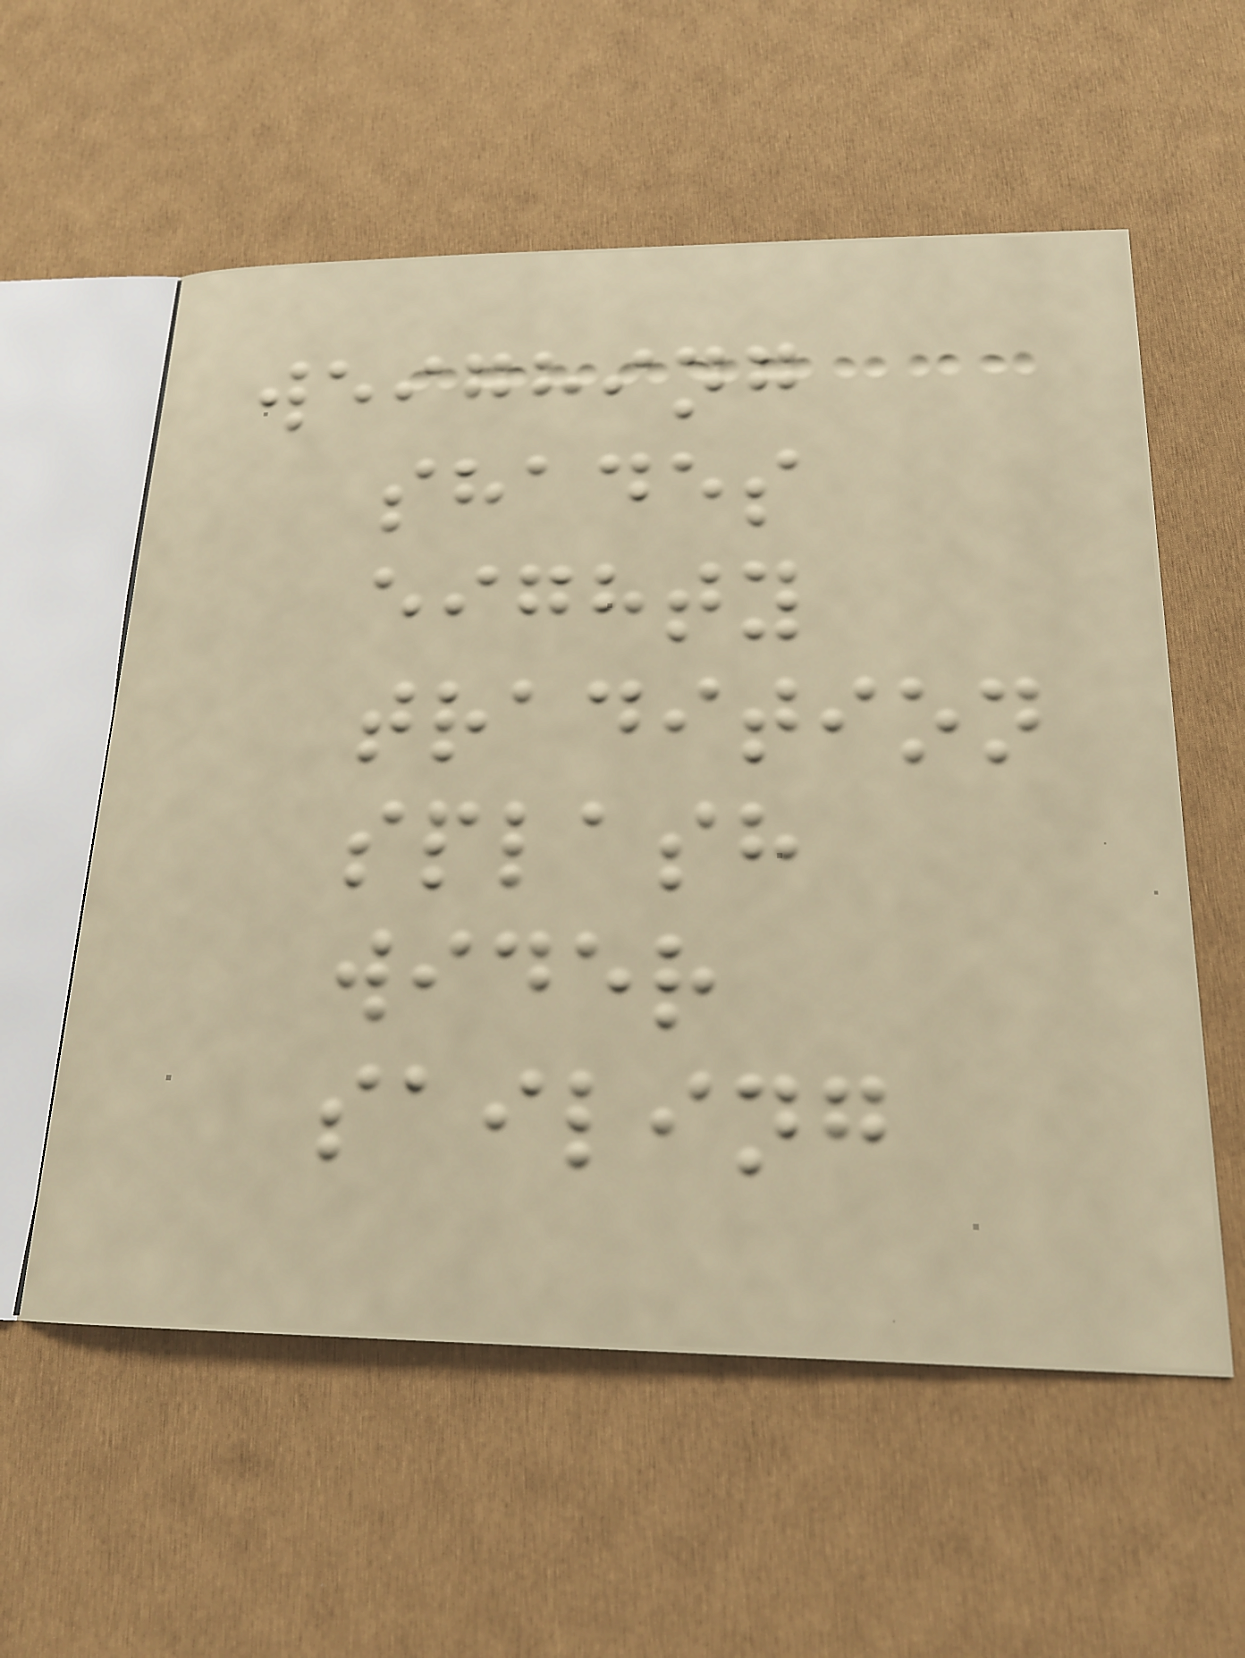weighing
shades
eighty
tradition
splash
wider
sailing
